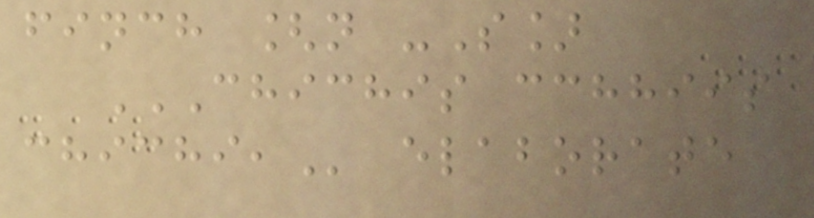finch [n -S]
CHICHIS CCHHIIS
CHICHI, elaborate
